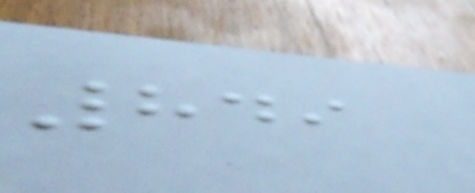849
